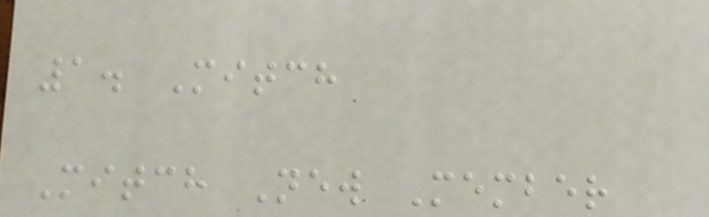1. Mitch
Mitch New Member
